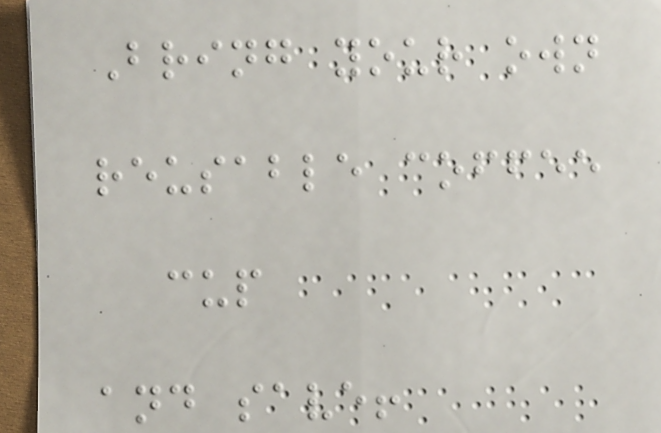Bring your own
reusable coffee
cup
and save!
